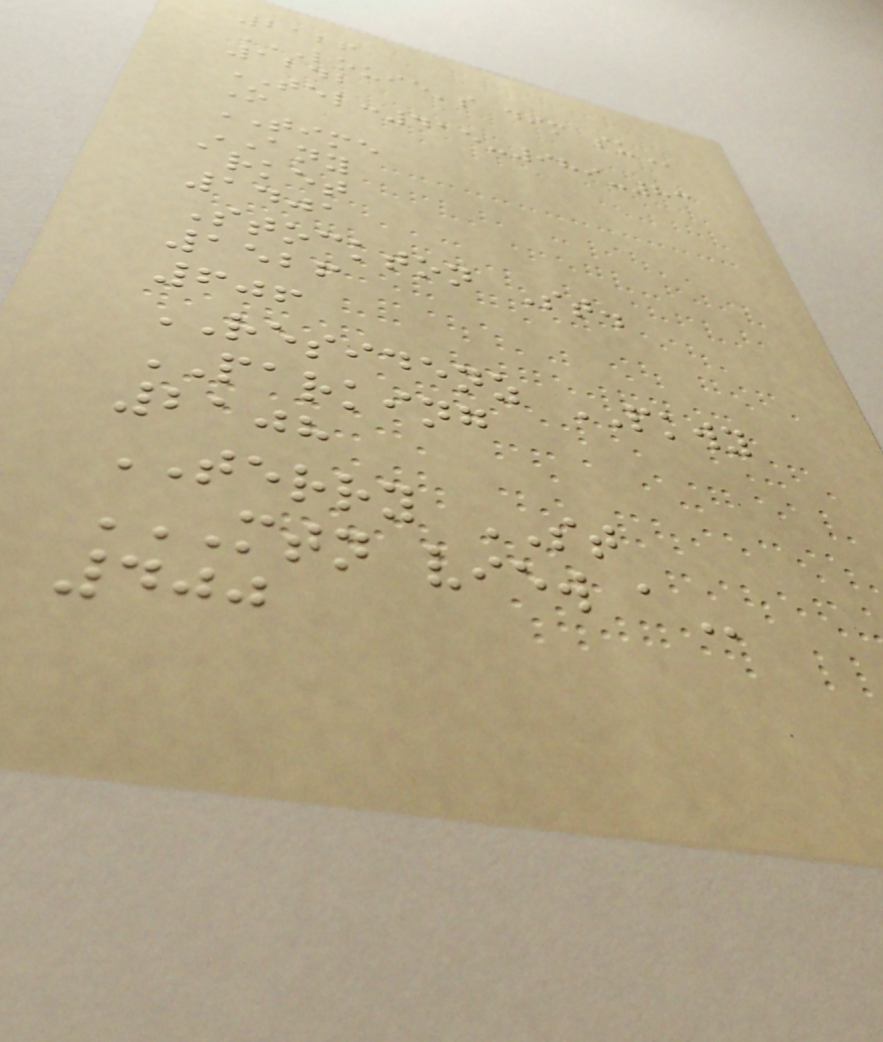2126
LOUIE'S DIM SU
1242
TEL:415-989-83
O
TIME
ANY
arket
1401
Stockton St.
1526
606
RESIDENZ PKWY
PARKING
2108
TERRY ST
MTN VIEW A
400
